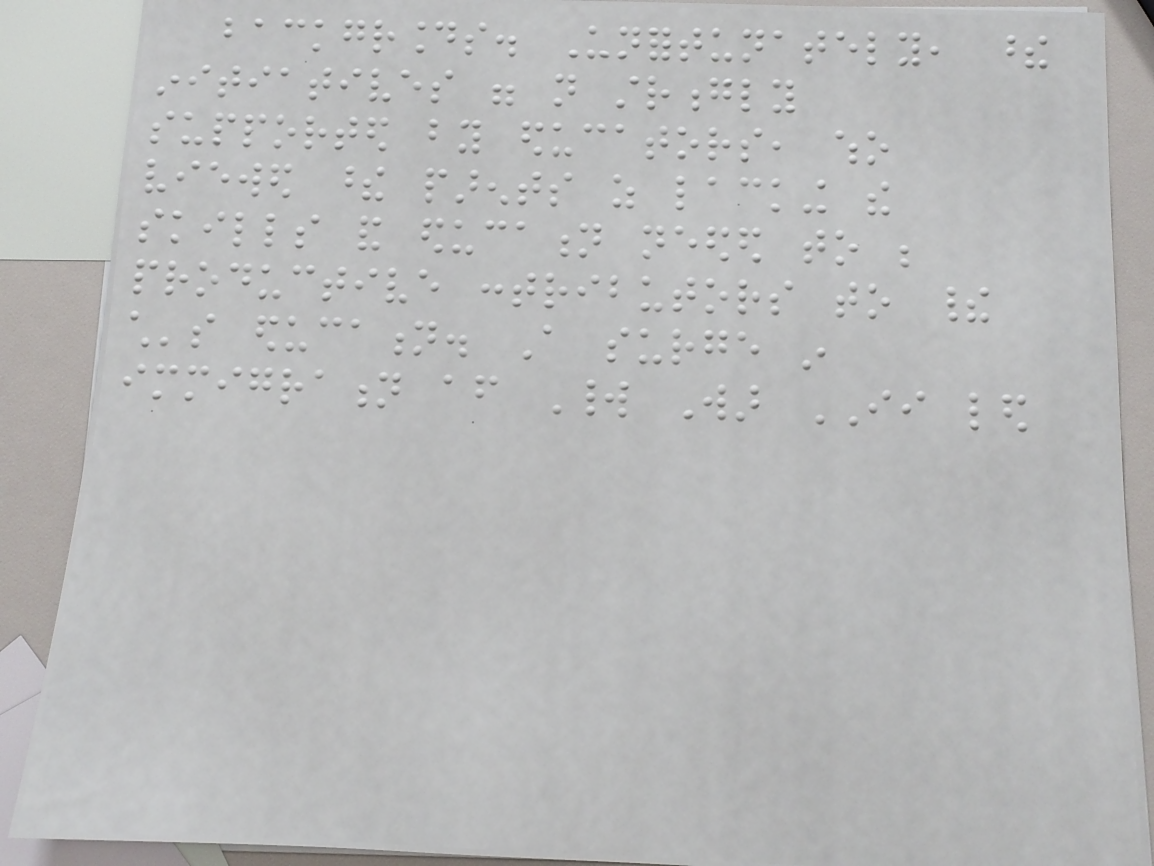backgrounds. Unfortunately, these
initiatives were not strongly
supported by educators, who
viewed these parents as lacking the
skills and education needed to be
productive contributors to their
child's education. A surge in
immigration after World War II led
